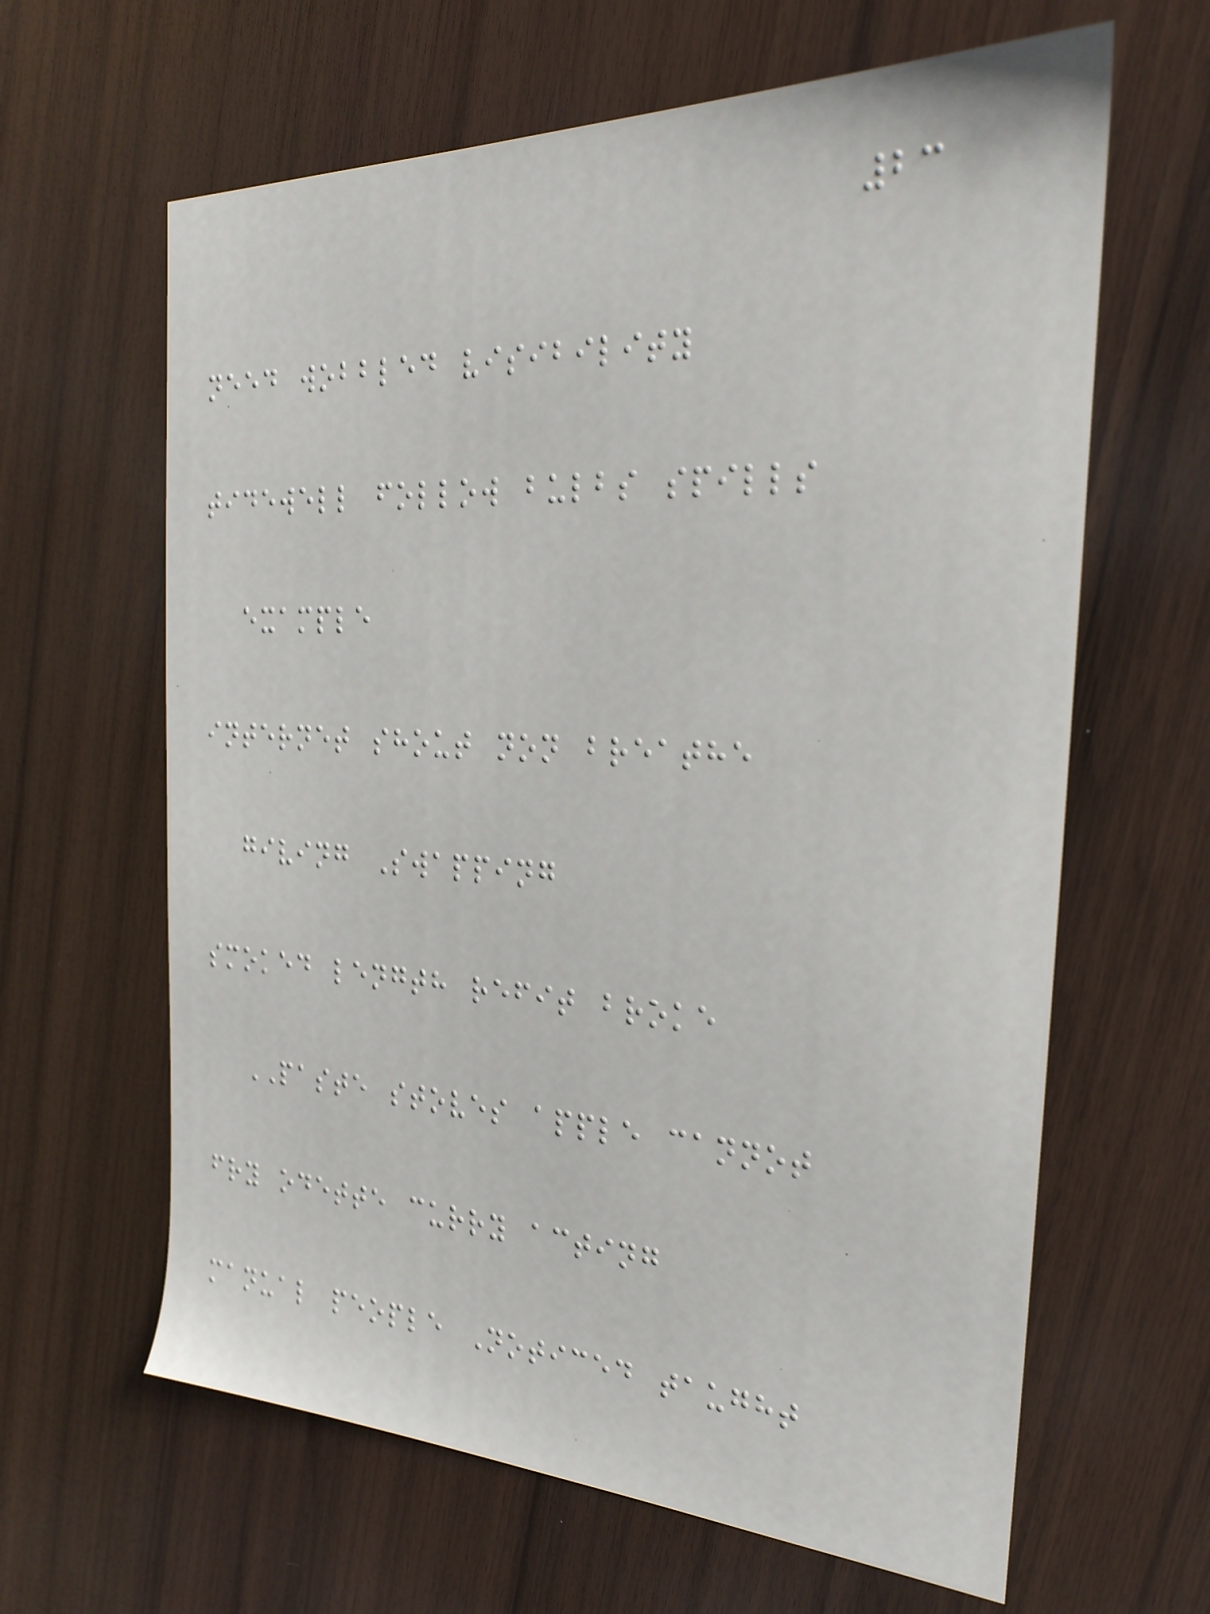23
need wobbled visibility
tidewell follow bulbs spills
example
internet shout non breathe
giving Swapping
smoked length refit broke
PASTE stoves apple cannot
fry odette curry acting
manual people Noticed taught
